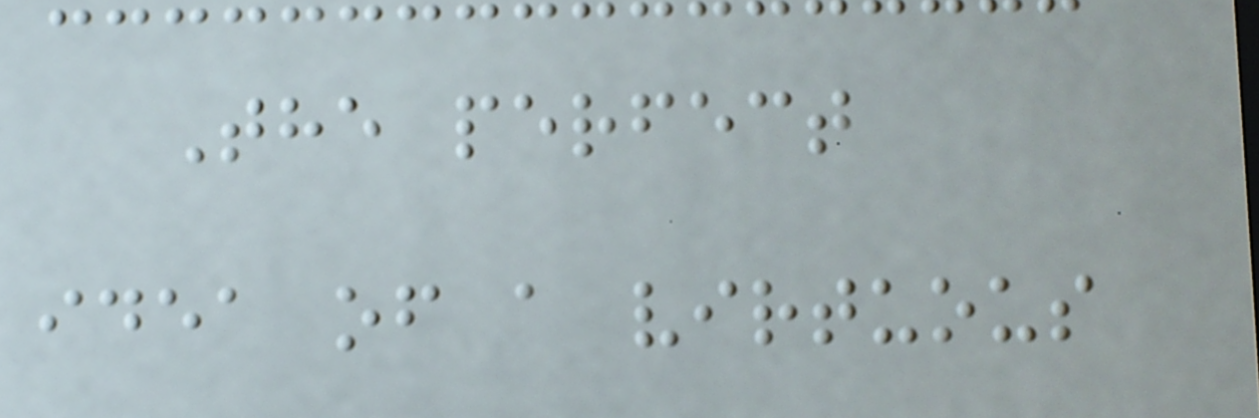The perfect
idea of a virtuous
